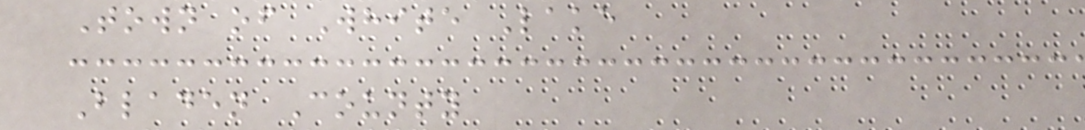Town of White Lake
Bladen County
